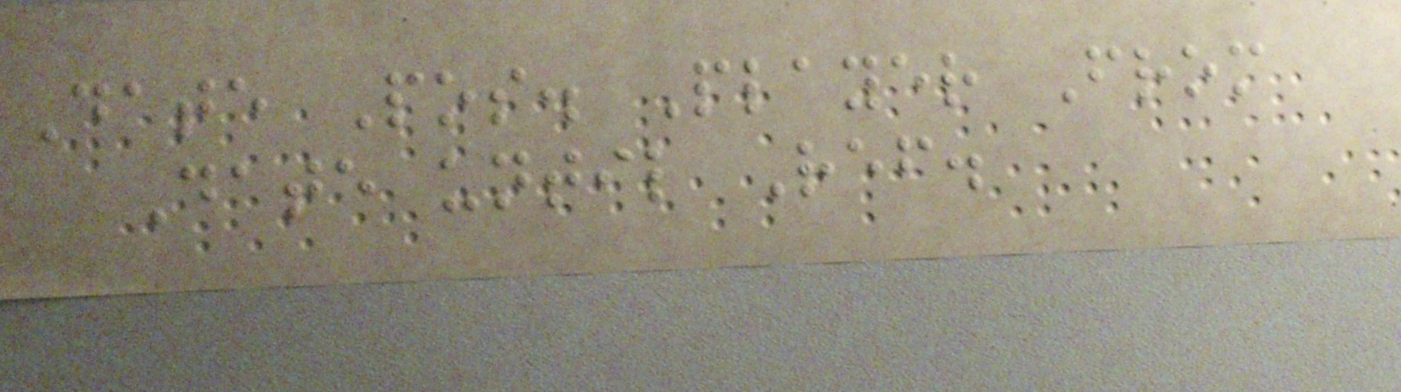Date Pos. Player From
Date until Ref.
